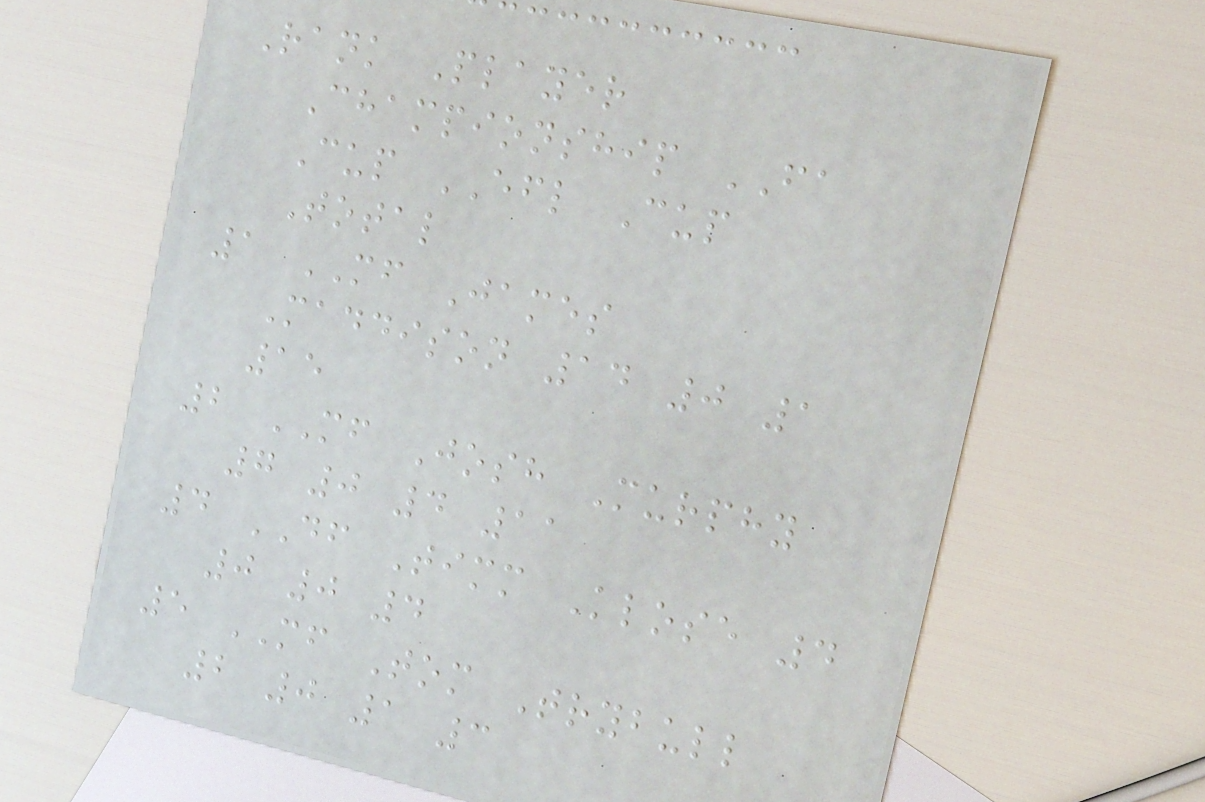Rank Player
Championship FA
Cup EFL Cup
Total
1 MF James
Maddison 14 0 1
15
2 MF Josh Murphy
7 0 4 11
4 DF Timm Klose 4
0 0 4
5 MF Tom Trybull
2 0 1 3
